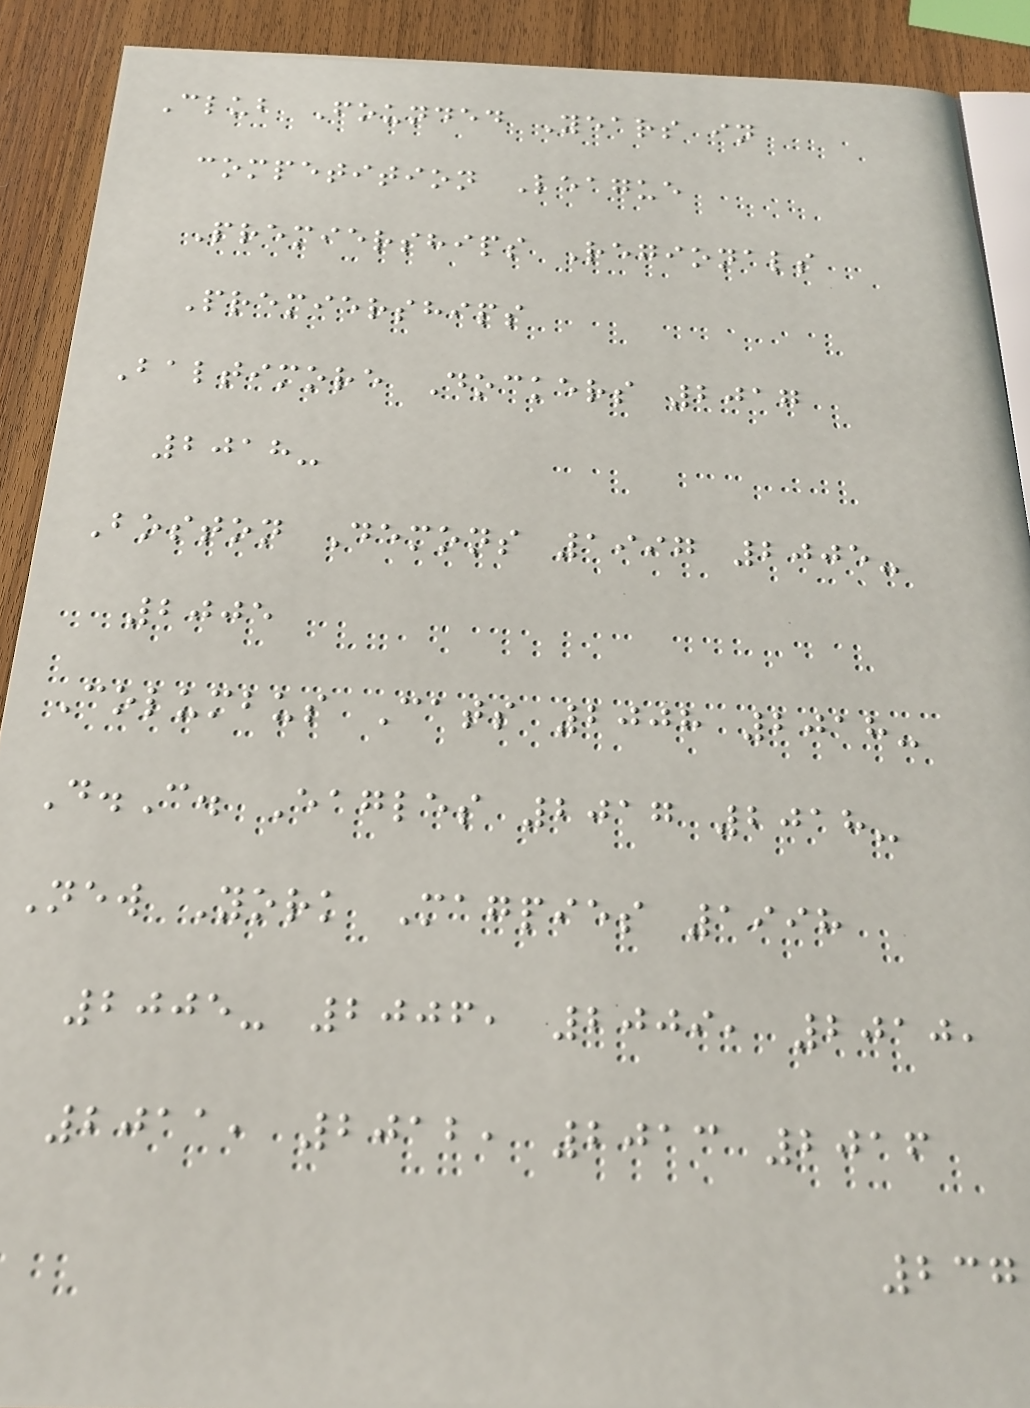Club Founded Years in
competition League
Premierships Regionals
Premierships
Baltimore Dockers 2017
2018-
Boston Demons 1997 2005-
2005
Columbus Cats 2008 2018-
D.C. Eagles 2017 2018-
New York Magpies 1998
2005- 2006, 2009, 2010,
2011, 2012, 2013 2016
237
